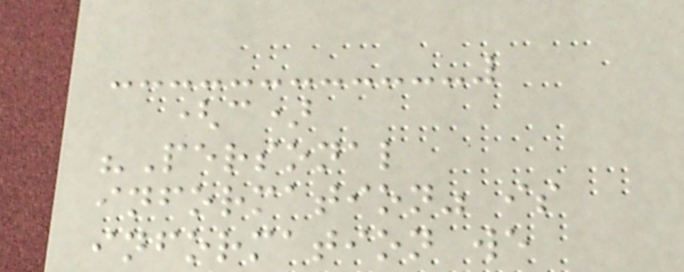(c)
"Personal
information" is
information we
